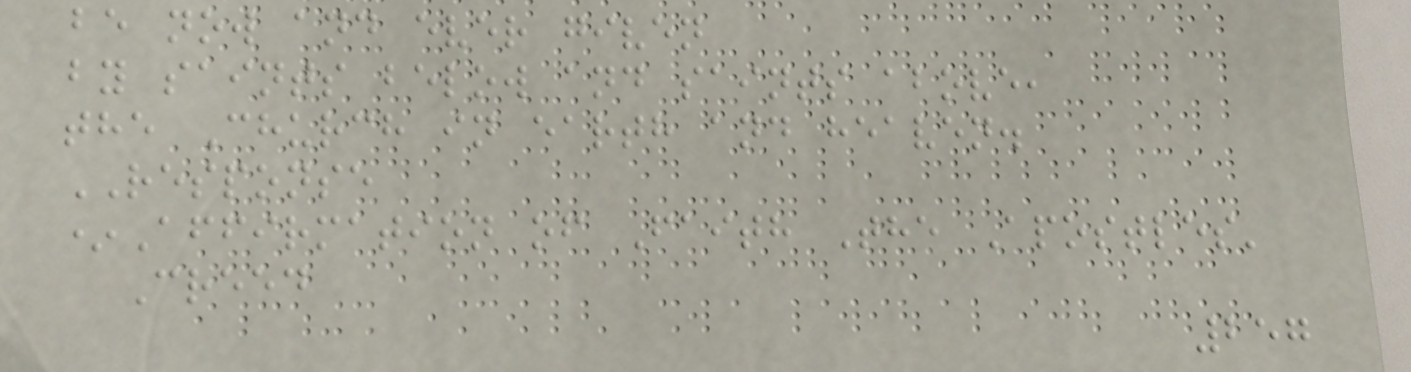be now and ever given
by saints below and saints above,
the Church in earth and heaven.
RESPONSE
*Affirmation of Faith The Apostles'
Creed
257
